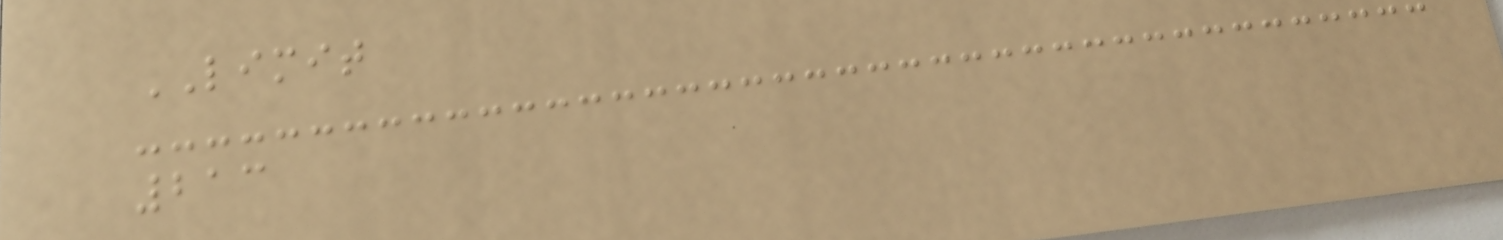LIMIT
213
